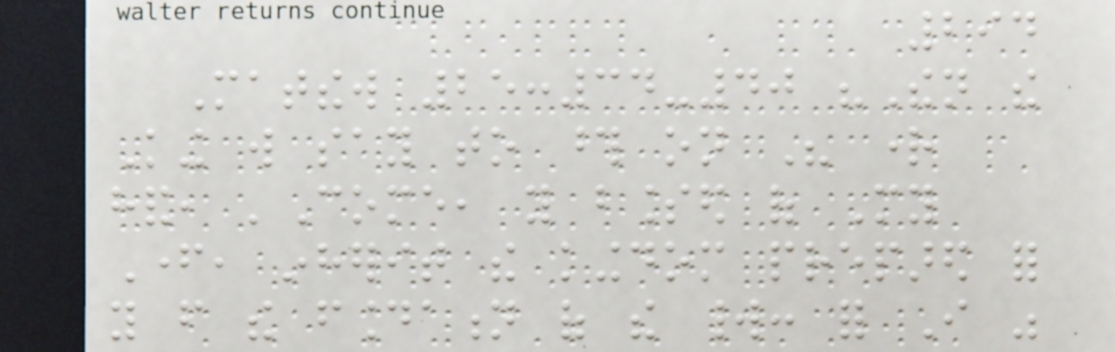294
Matthew 25:34-40 "Then the
King will say to those on His right
hand, 'Come, you blessed of My
Father, inherit the kingdom prepared for
you from the foundation of the world: for I was
